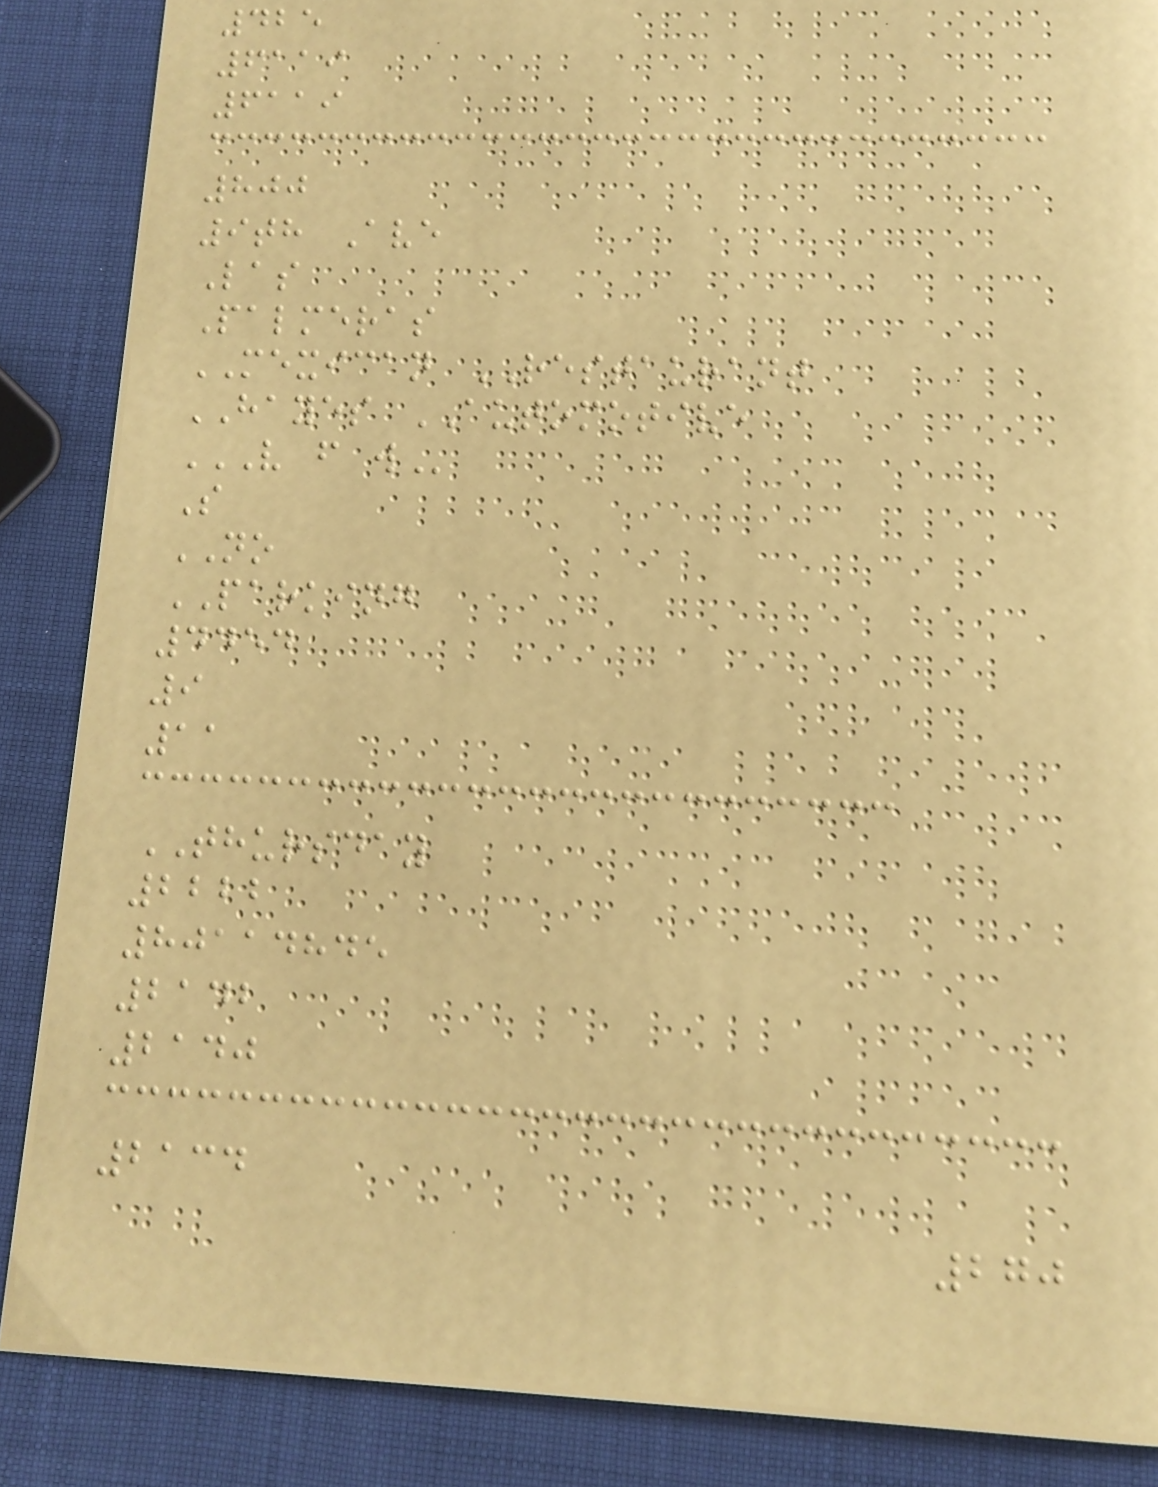425
6119
6119
800
9th Ave
Las
Palmeras
MEXICAN RESTAURANT
HAYES AUTOMOTIVE
V F W
S
NO
PARKING
4454
9
11
THURSDAY
2222
80114845
2142
2140
2134
270
